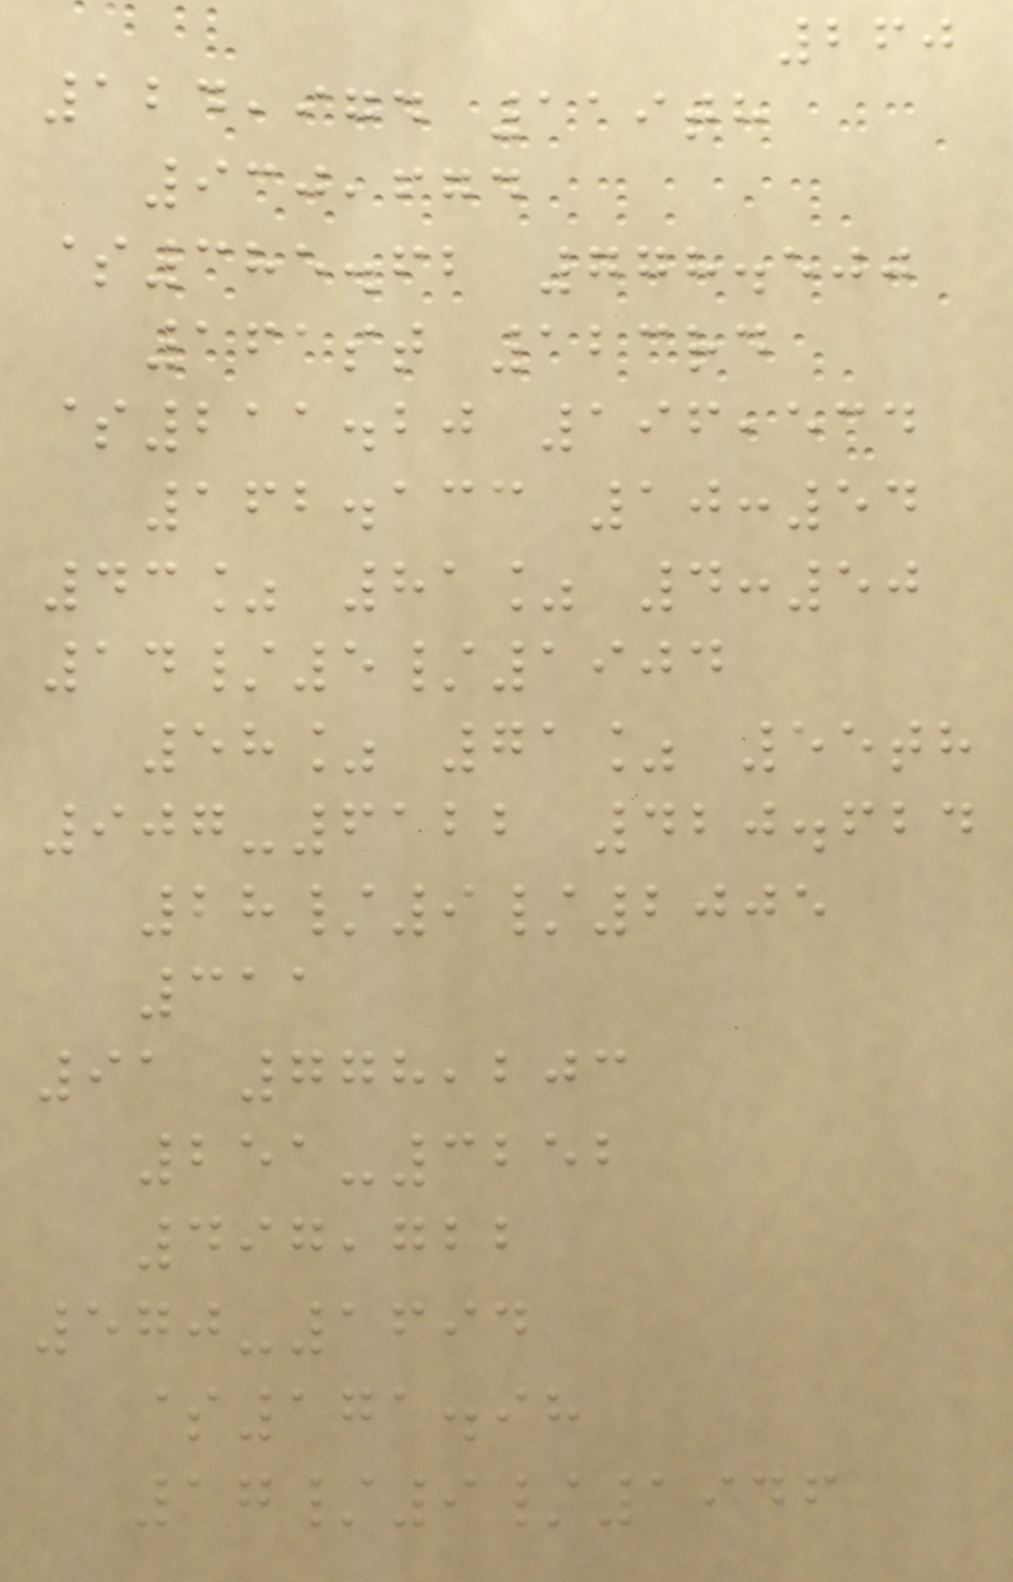260
124,974 119th
930,674
$385.62 778.500
161st 123rd
$211.20 196,534
162.133 10:54
43% 81% 4:50
14/5/1904
58% 71% 55th
907-6122 420.624
28/9/2005
311
91 778,203
251-3252
497,722
570-1694
$171.98
17/9/1946
